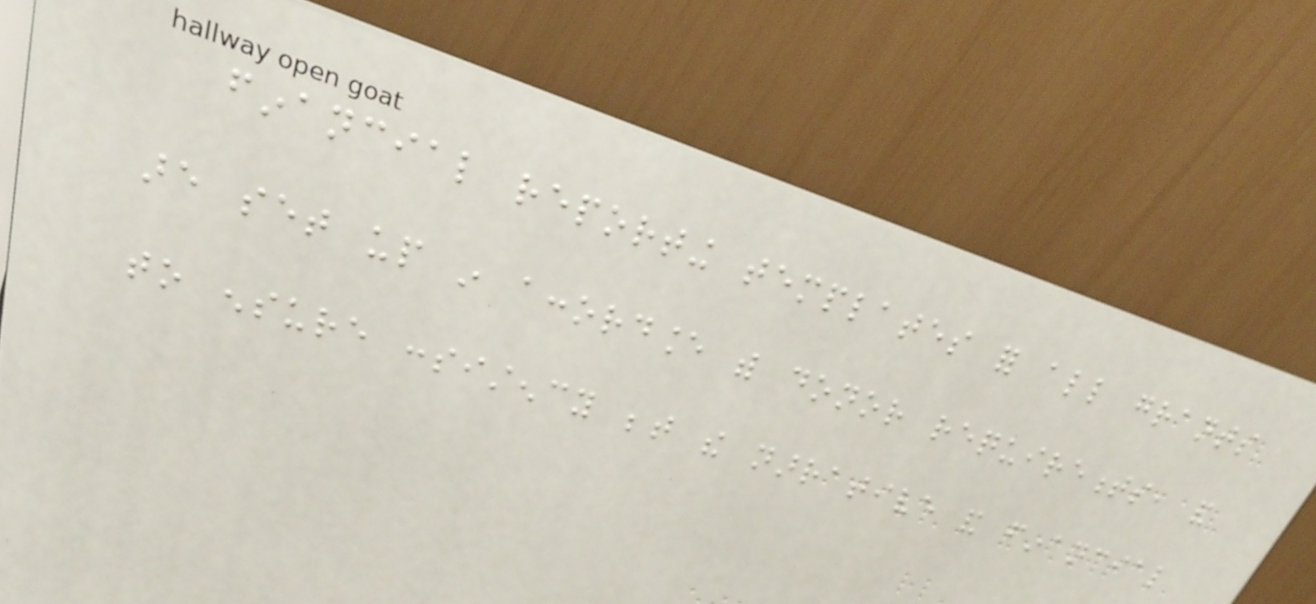financial reporting templates for all grants
are set up in accordance with donor requirements, and
to ensure consistency between the narrative and financial
